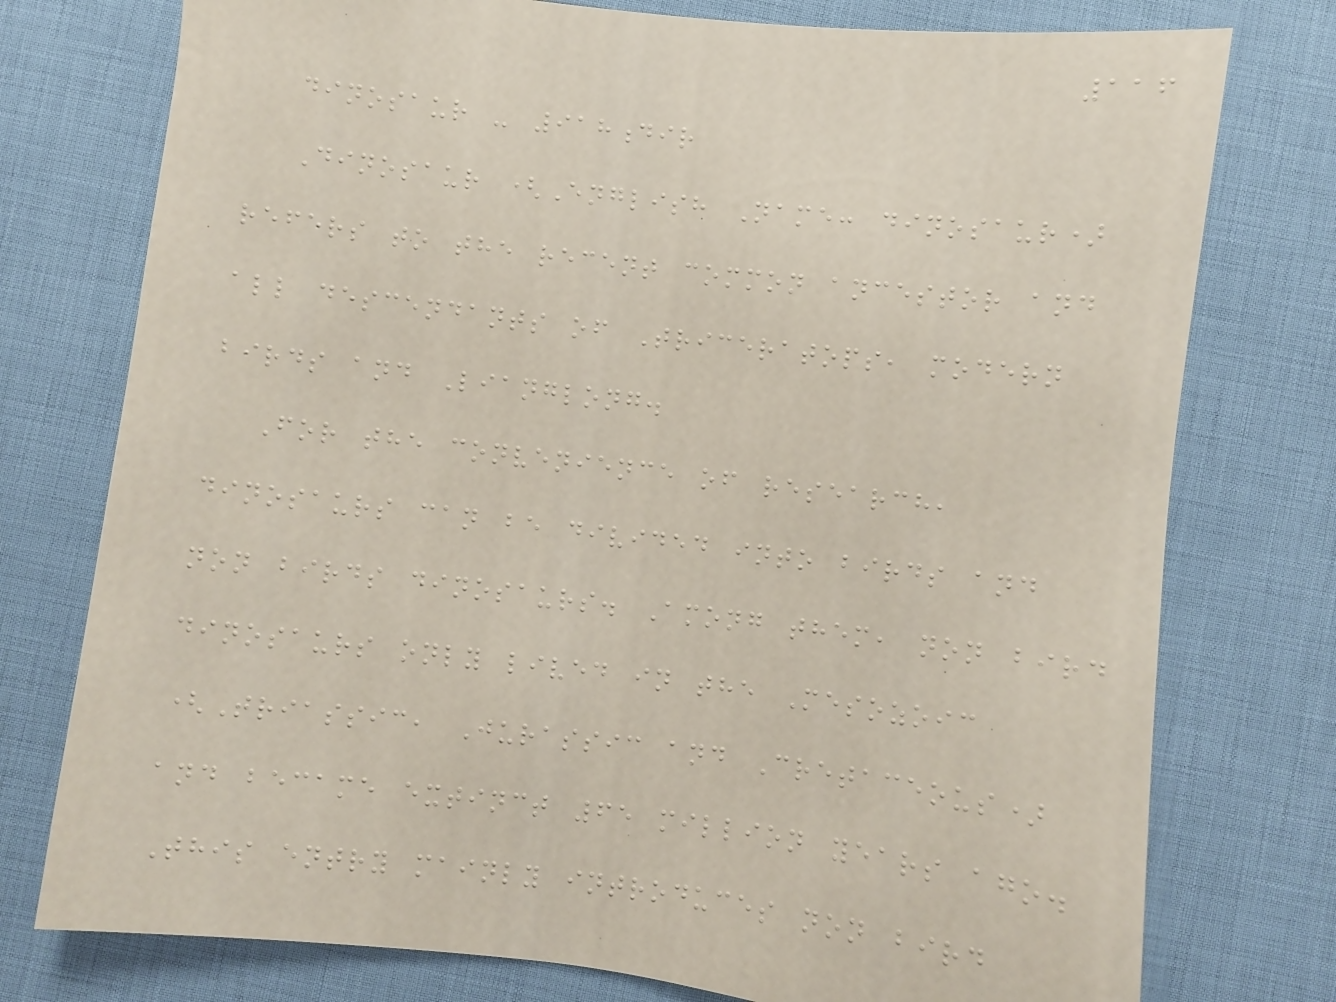116
dinosaur - 918dir
Dinosaur (English Name: dinosaur)
refers to the recent common ancestor and
all descendants of Triceratops, modern
birds and Lianglong.
For the convenience of research,
dinosaurs can be divided into birds and
non birds dinosaurs. Among them, non bird
dinosaurs only lived in the Mesozoic
(Triassic, Jurassic and Cretaceous)
and became extinct 65 million years ago.
This entry mainly introduces non bird
